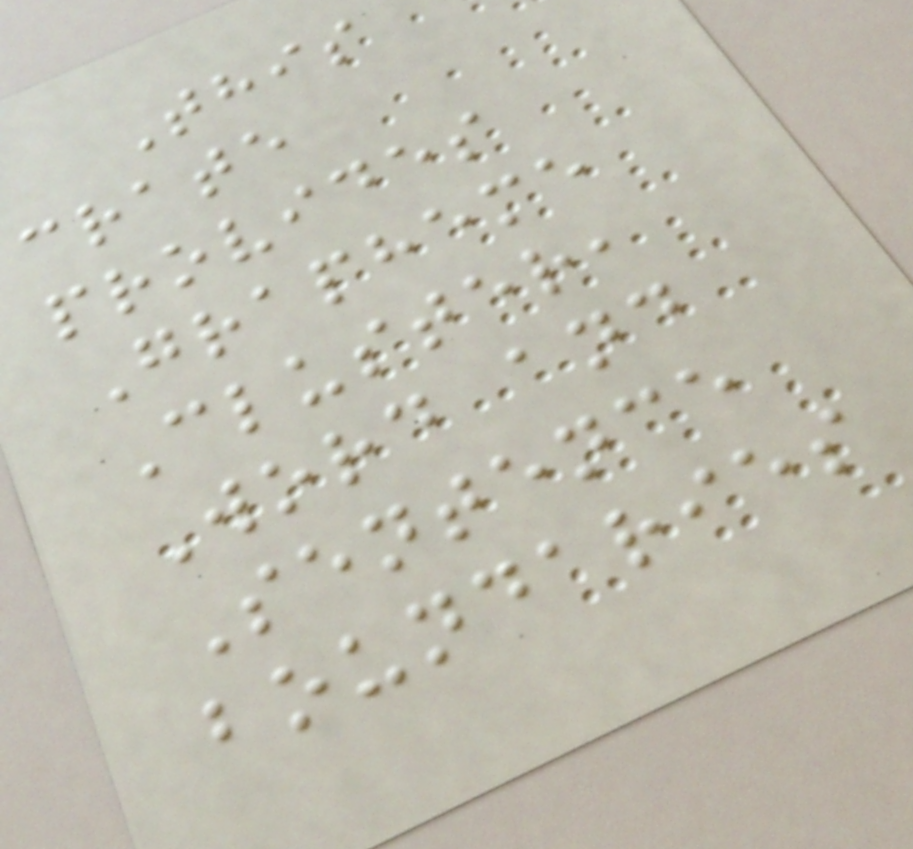This
crate
provides
Grapheme
Cluster,
Word and
Sentence
boundaries
